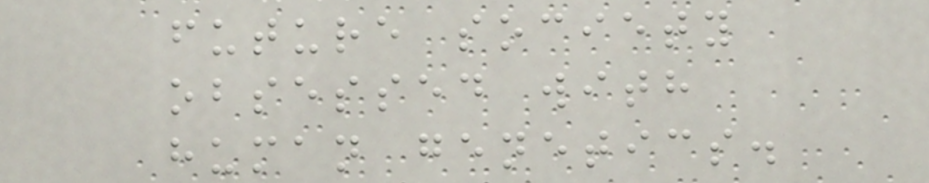future society
obsessed with
human genetics.
